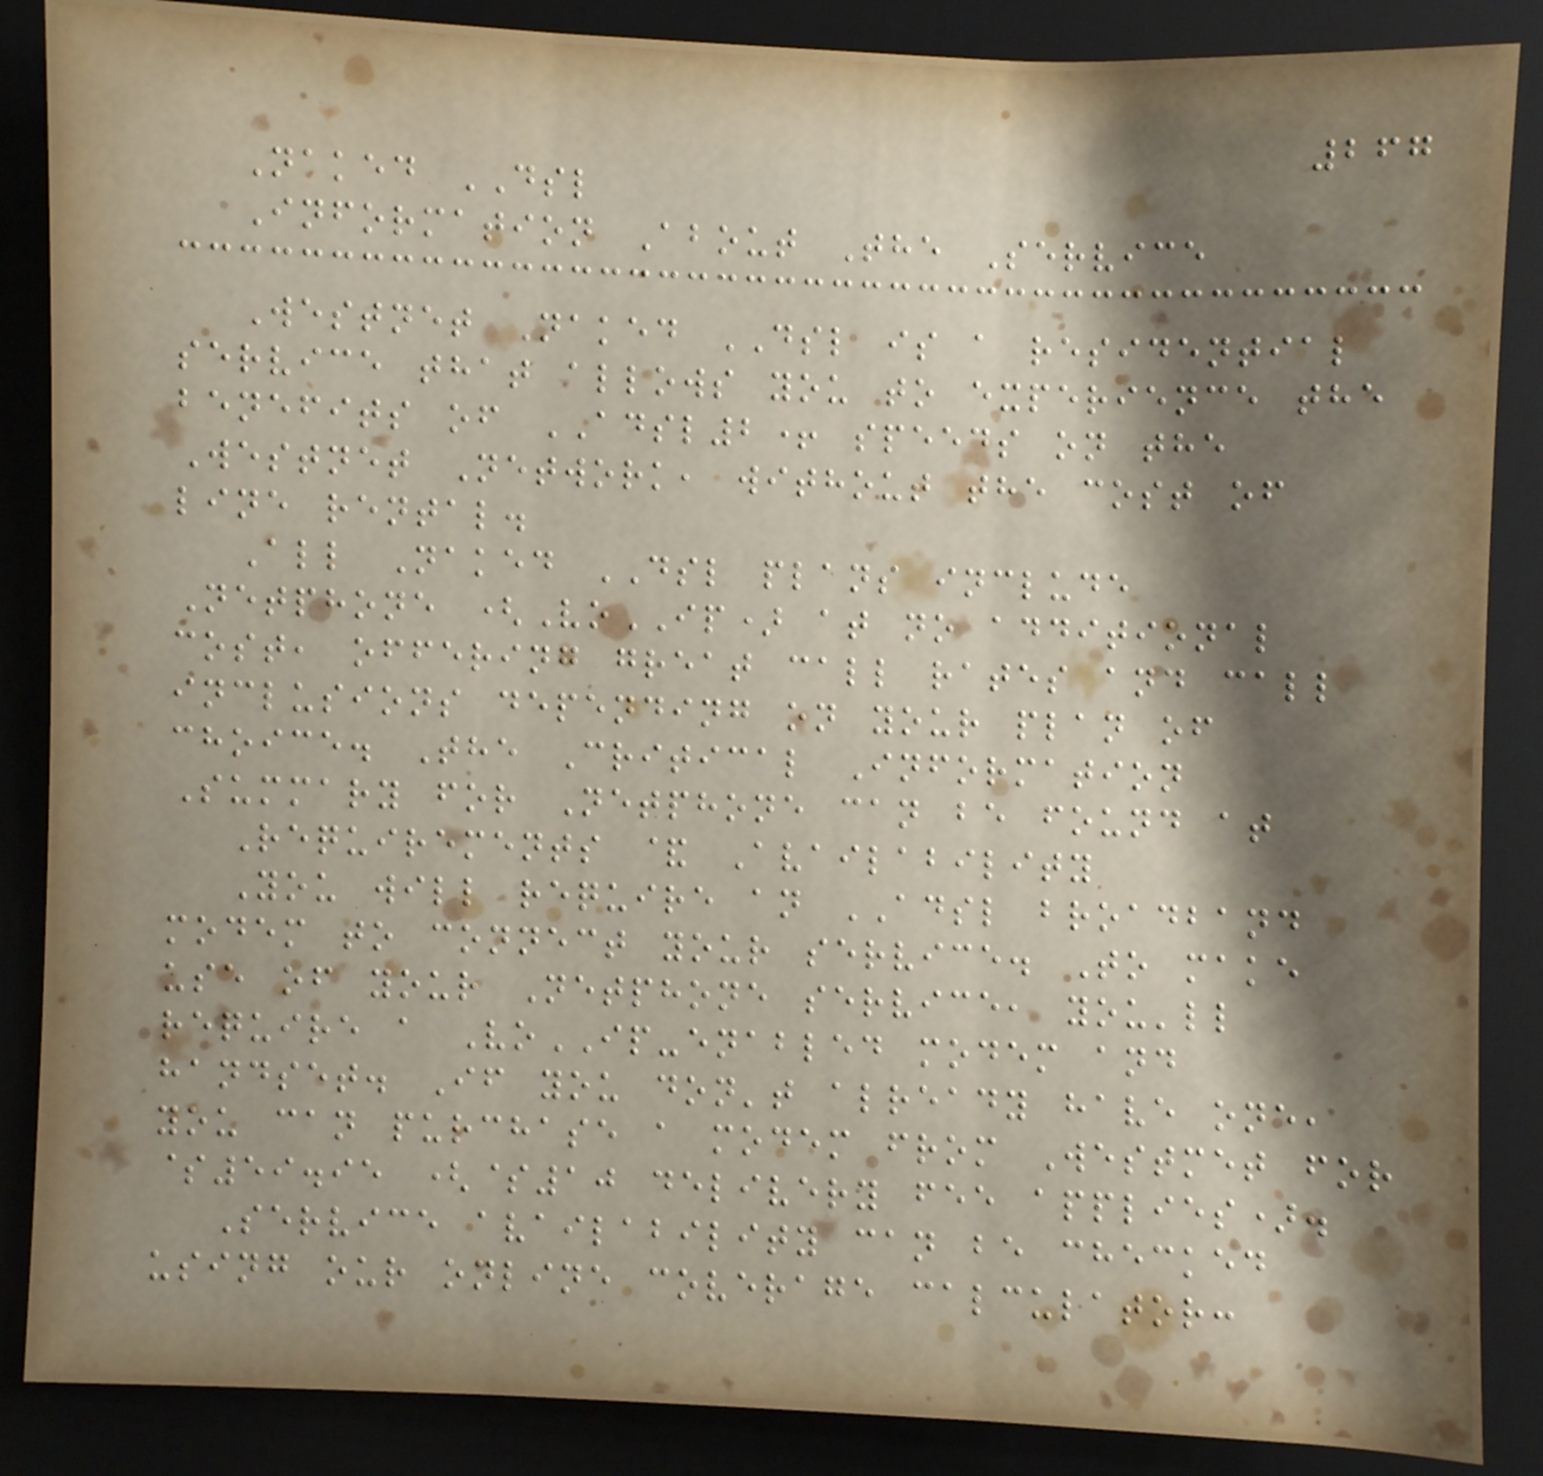267
Naked DSL
Information About The Service
Westnet Naked DSL is a residential
service that allows you to experience the
benefits of ADSL2+ speeds on the
Westnet Network, without the cost of
line rental.
All Naked DSL plans include
Netphone (VoIP) at no additional
cost, offering great call rates and call
inclusions depending on your plan of
choice. The Critical Information
Summary for Netphone can be found at
Requirements & Availability
You will require an ADSL broadband
modem to connect your service. To make
use of your Netphone service, you'll
require a VoIP-enabled modem and
handset. If you don't already have one,
you can purchase a modem from Westmet for
$59.95 ($10 delivery fee applies).
Service availability can be checked
using our online coverage calculator:
